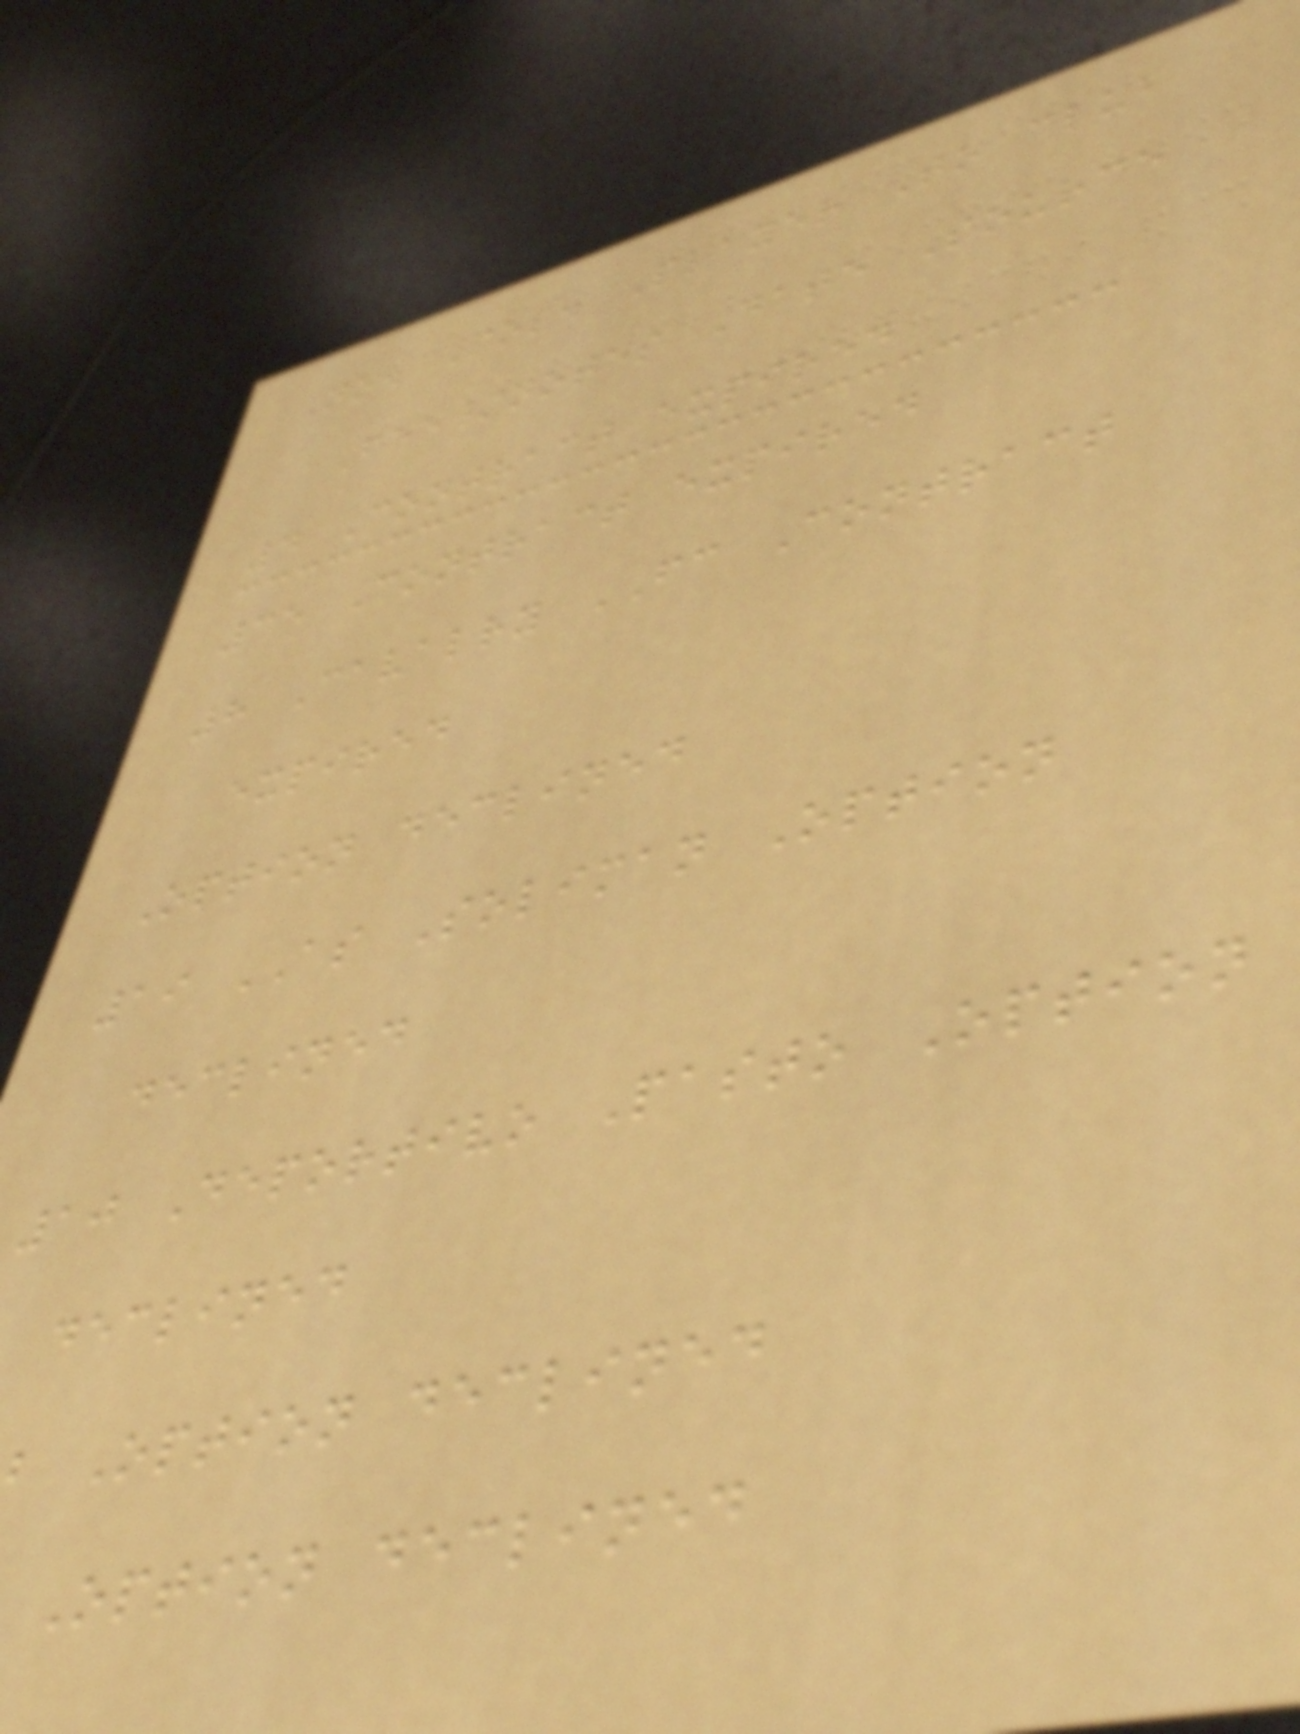No. Pos. Player To club
Fee/notes Date Source
4 Contract expired
35 Contract expired
8 Cavalry FC Contract
expired
Option declined
19 AS Soliman Option
declined
10 Deportivo Pasto Option
declined
b Option declined
Option declined
